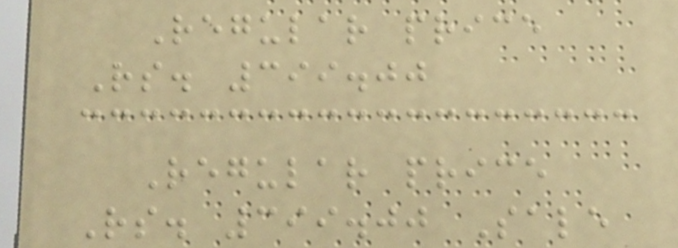Regular price
Rs. 399.00
Regular price
Rs. 399.00 Sale
